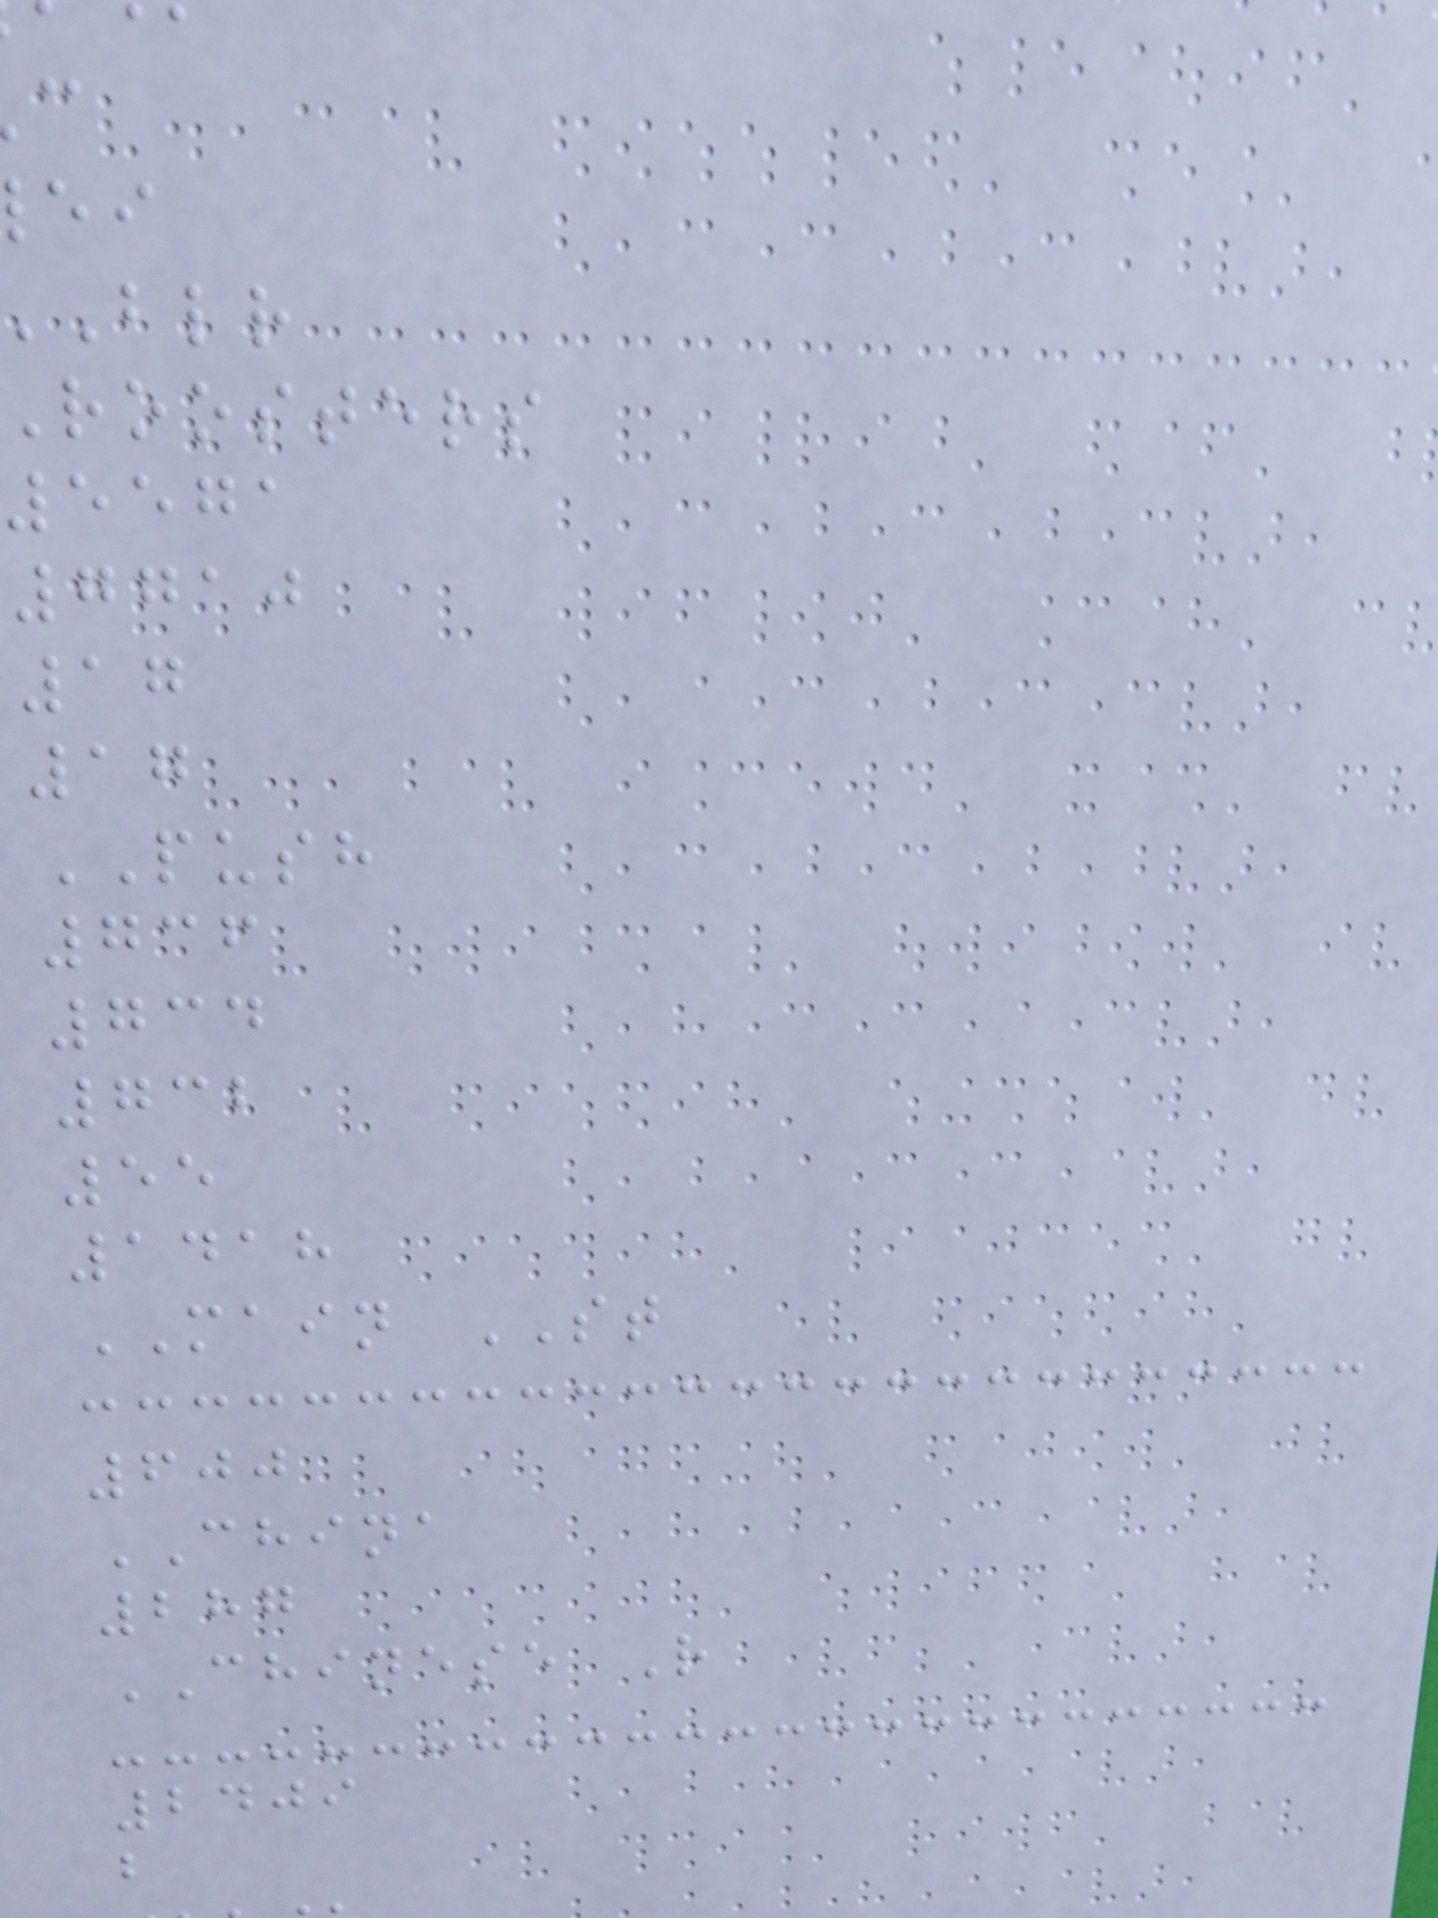roosters
5571
7710
17
17
PUSH
736
734
732
55
1418
MAIN ST
600
CHINA
287
CHINESE R
2409
b
